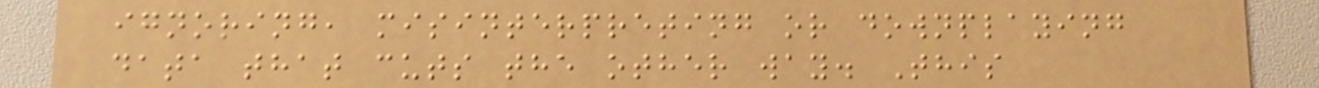ignoring, misinterpreting or downplaying
data that cuts the other way. This
